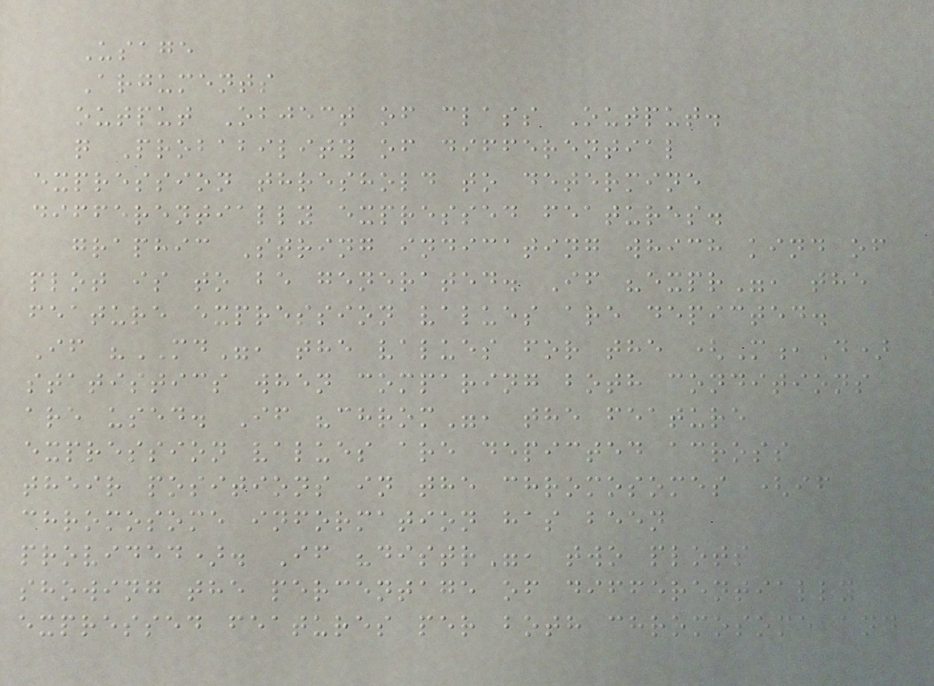Usage
Arguments
output Object of class Output.
q Probability of differential
expression threshold to determine
differentially expressed features.
graphic String indicating which kind of
plot is to be generated. If "expr", the
feature expression values are depicted.
If "MD", the values for the (M,D)
statistics when comparing both conditions
are used. If "chrom", the feature
expression values are depicted across
their positions in the chromosomes (if
chromosome information has been
provided). If "distr", two plots
showing the percentage of differentially
expressed features per both chromosome and
